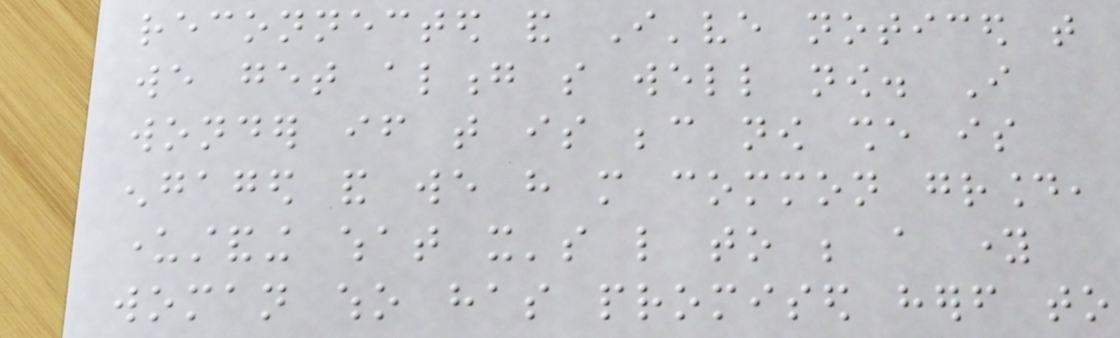reconnected and I've noticed that
we get along so well now. I
wonder if that is because now she is
engaged and we have more common ground,
understanding what it's like to be a young
woman who has promised herself to
